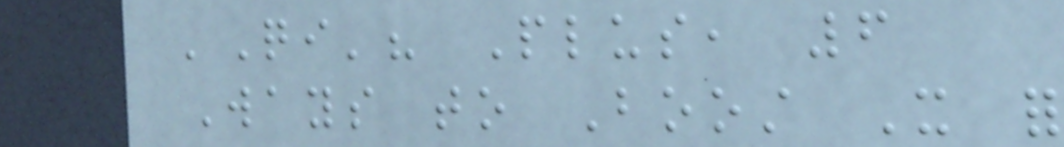'Qi'? Plus, 6
Ways to Boost It for
